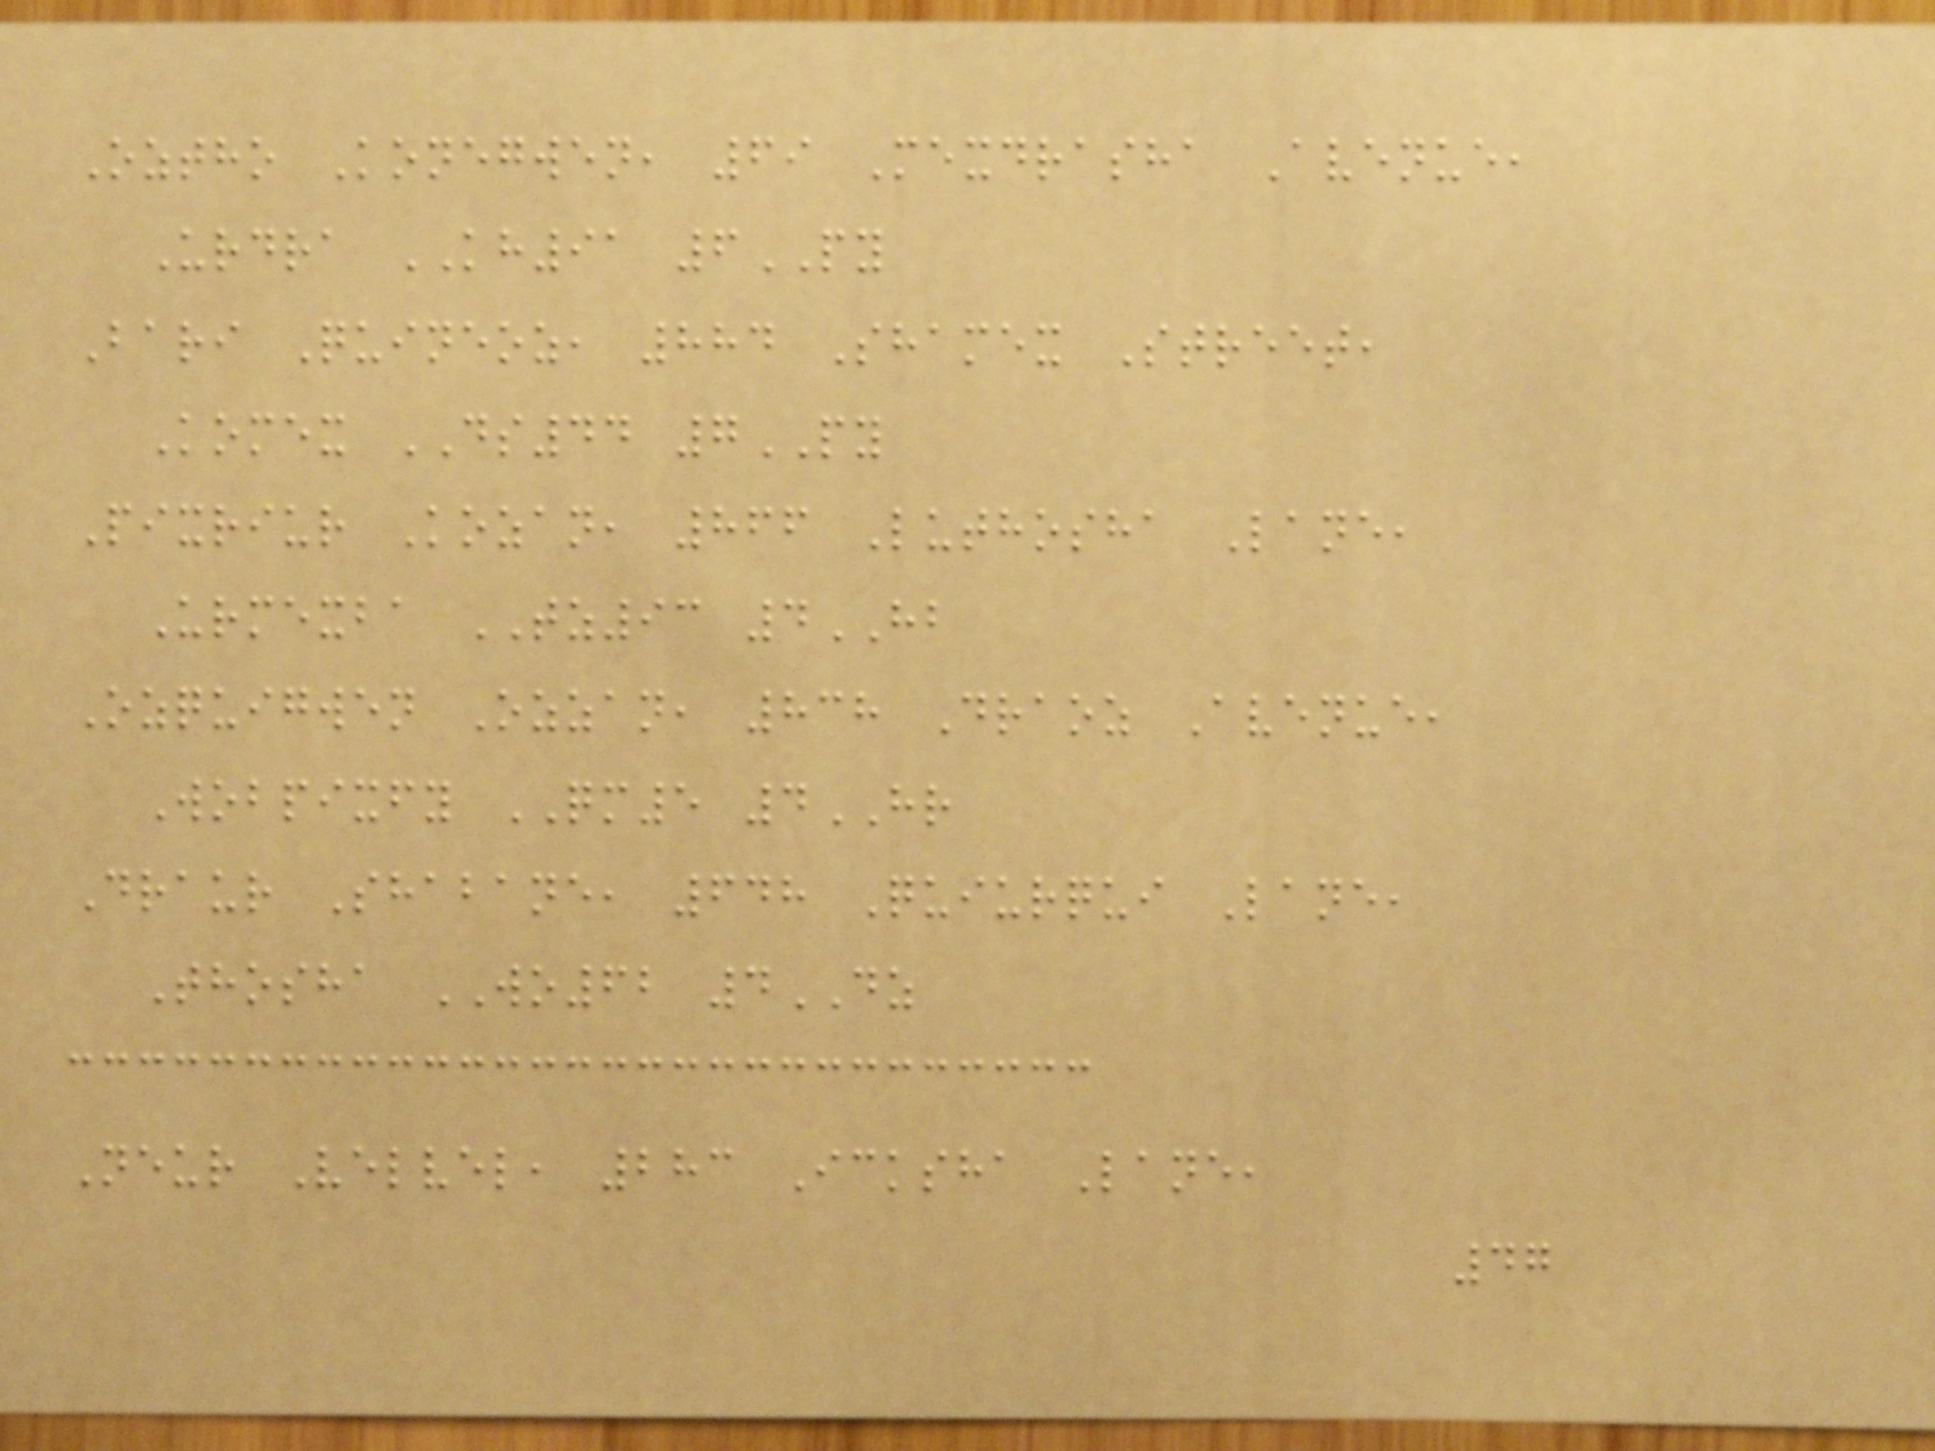Oztho Konegwen, 69 Mexdrasha Avenue,
Urdra KH91 6PY
Bari Quineoz, 884 Shamex Street,
Komex DS44 7PY
Pixriur Kozan, 866 Luthosha Lane,
Urmexba TZ93 4HB
Ozquigwen Ozzan, 838 Draoz Avenue,
Wobpixfy QM5 4HR
Draur Shabane, 648 Quiurqui Lane,
Thosha WO62 4DZ
Neur Velvel, 283 Icksha Lane,
47
